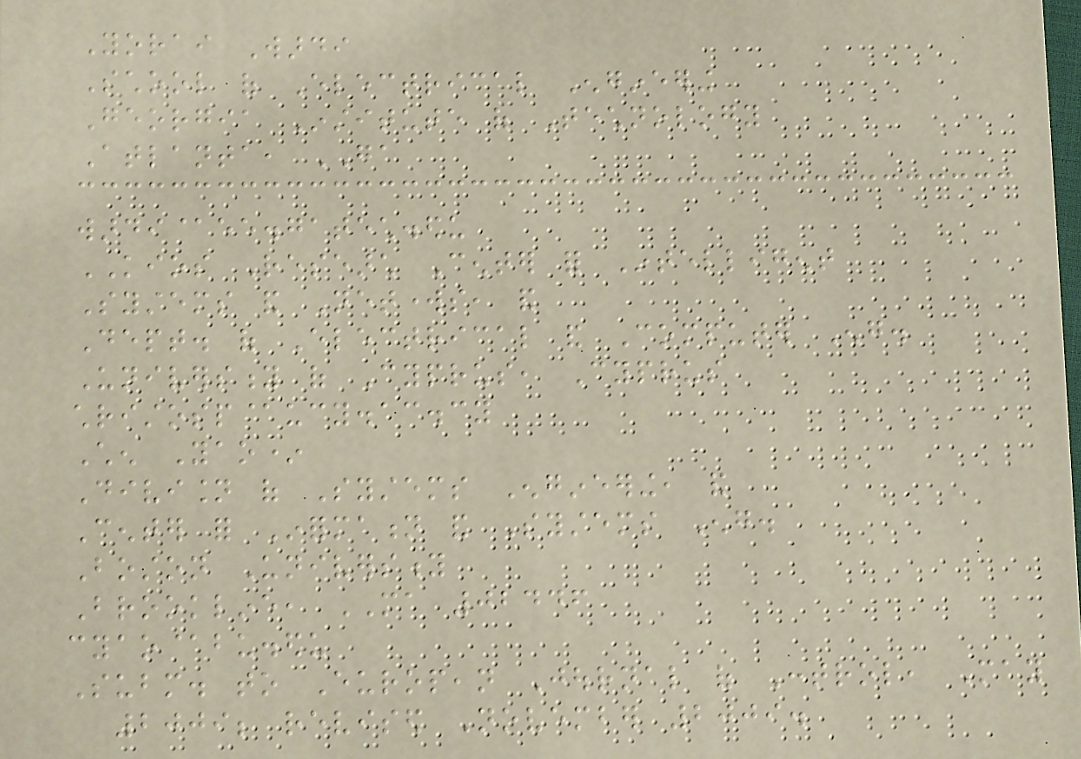Yorai Wardi
School of Electrical Engineering
Georgia Institute of Technology
Atlanta, GA
wardi@ee.gatech.edu
KIOS Research Center for Intelligent
Systems and Networks, and
Dept. of Electrical and Computer Eng.
University of Cyprus, Cyprus
christosp@ucy.ac.cy
Chen Yao*
Division of Systems Engineering, and
Center for Information and Systems Eng.
Boston University
Brookline, MA 02446
cyao@bu.edu
Subm. to European Journal of Control, May
2009; revised November 2009.
